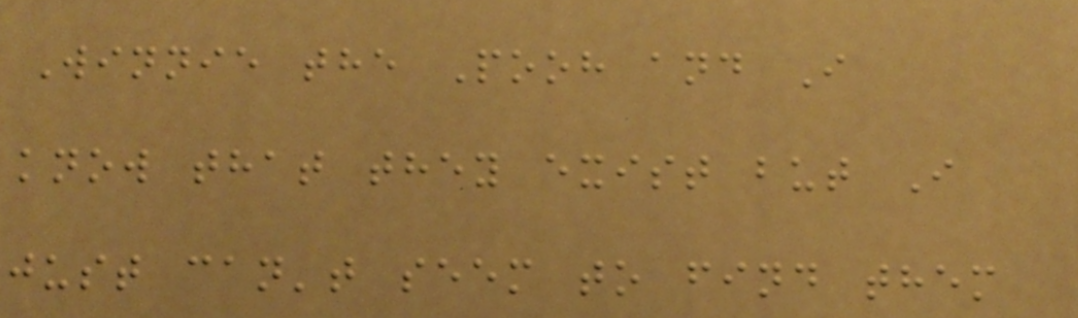Winnie the Pooh and I
know that they exist but I
just can't seem to find them
